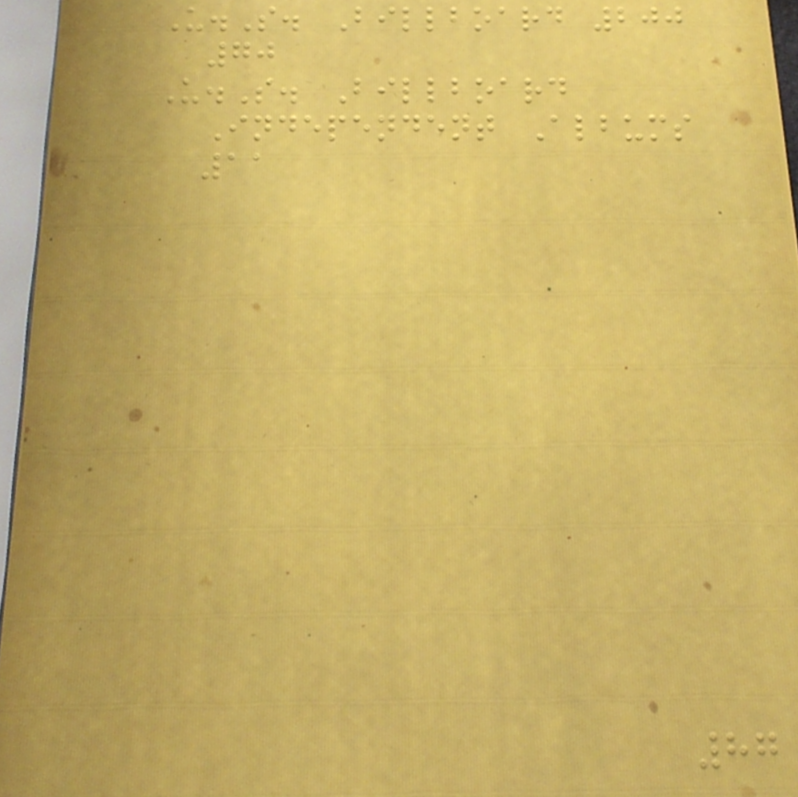U.S. Billboard 200
70
U.S. Billboard
Independent Albums
11
87
